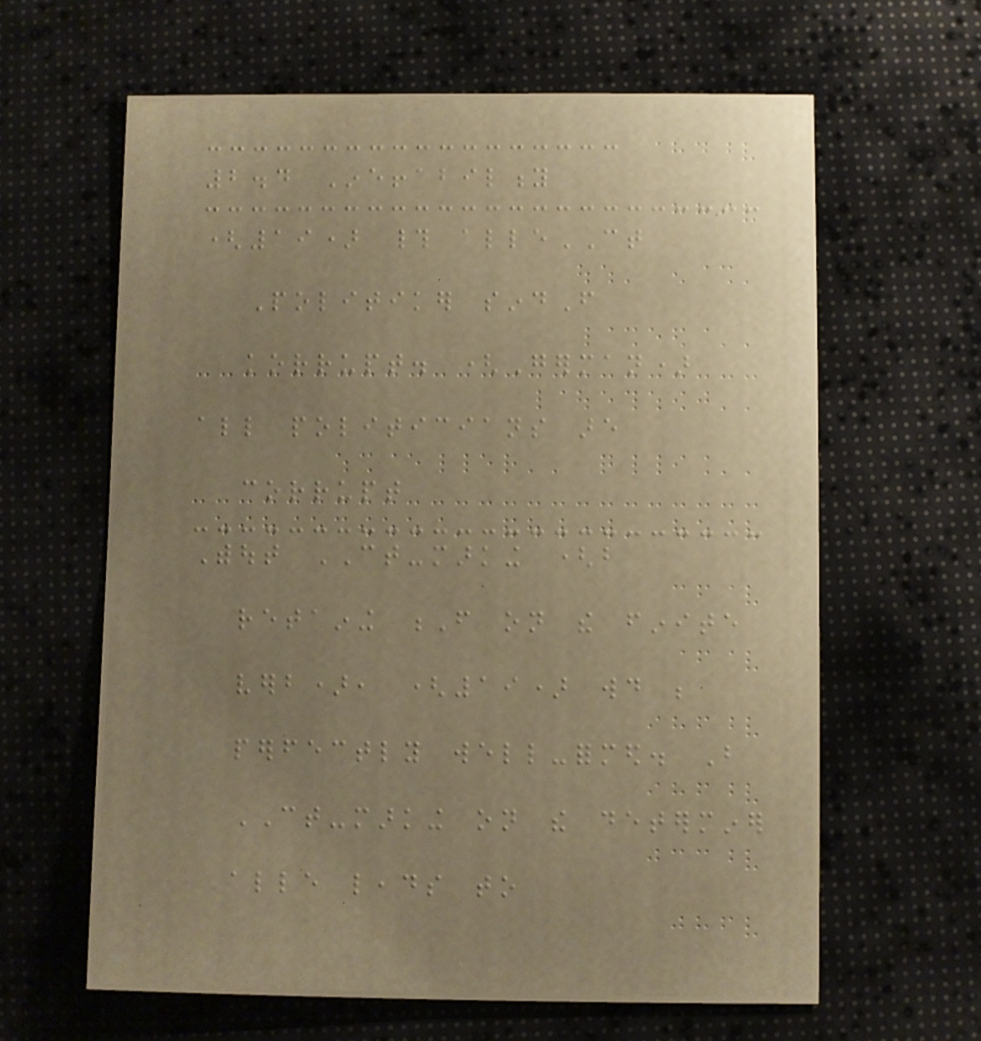2.4 Ineffability
(19) # alleCT
Politiker sindF
korrupt. (German)
all politicians are
corrupt
Without CT-marking (but
retaining F on the finite
verb), (19) would be
perfectly well-formed. But
CT-marking on the determiner
alle leads to
